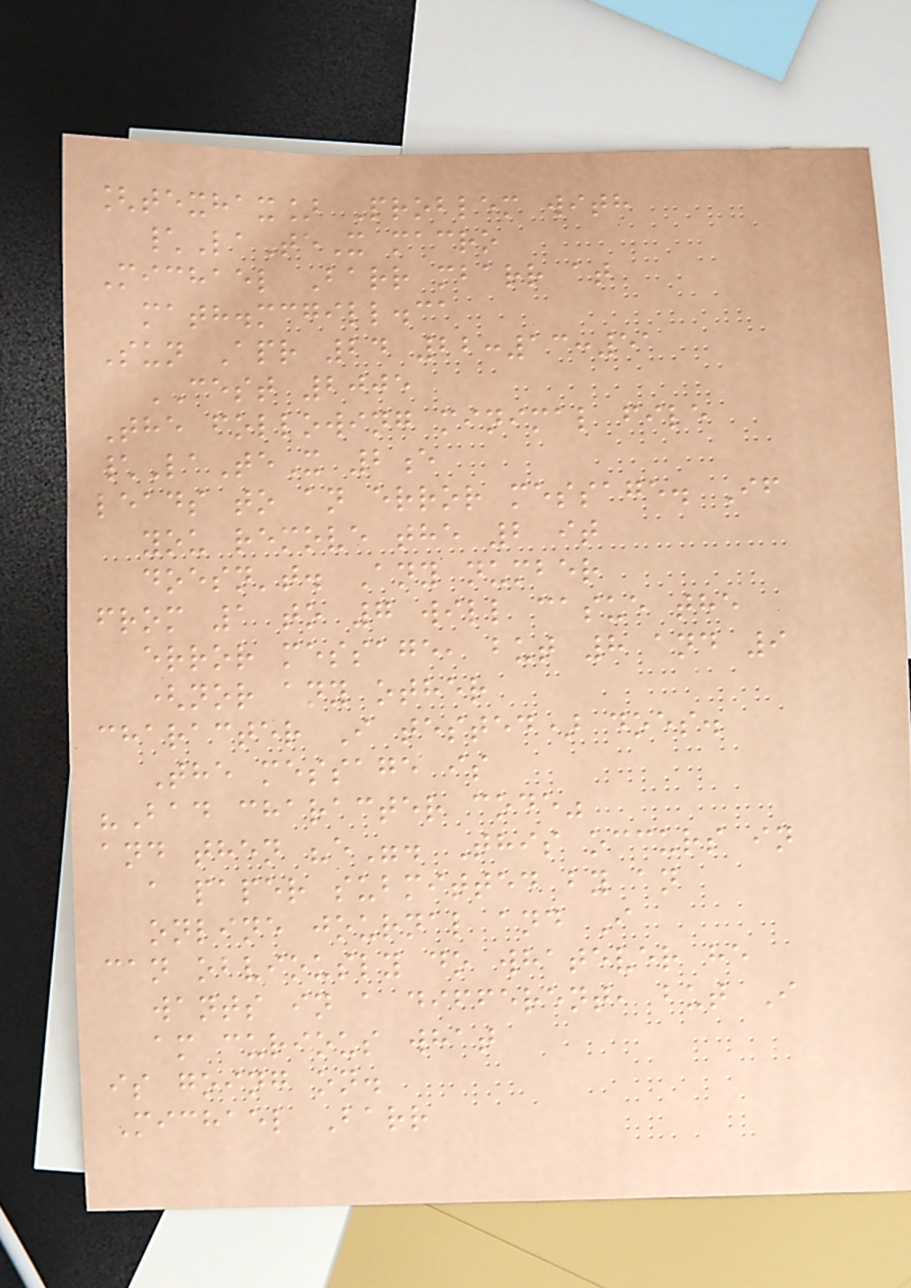[texhax] Problem with
\LaTeX macro
Michael Barr mbarr at
math.mcgill.ca
Sun Apr 24 22:13:51
CEST 2005
The following minimal file
\LaTeX 2e
leads to an error message. If
you remove the 2 it
doesn't. Any number
from 1 to 7 will casue the
error message, but 8 and 9
(nor any other
character I tested) does.
The message is
"Bad character code"
and then "e". This occurs in
a paper submitted by an
online journal and I
can obviously do whatever he
wants in a different, but I
am curious what
is going on.
Michael Barr
